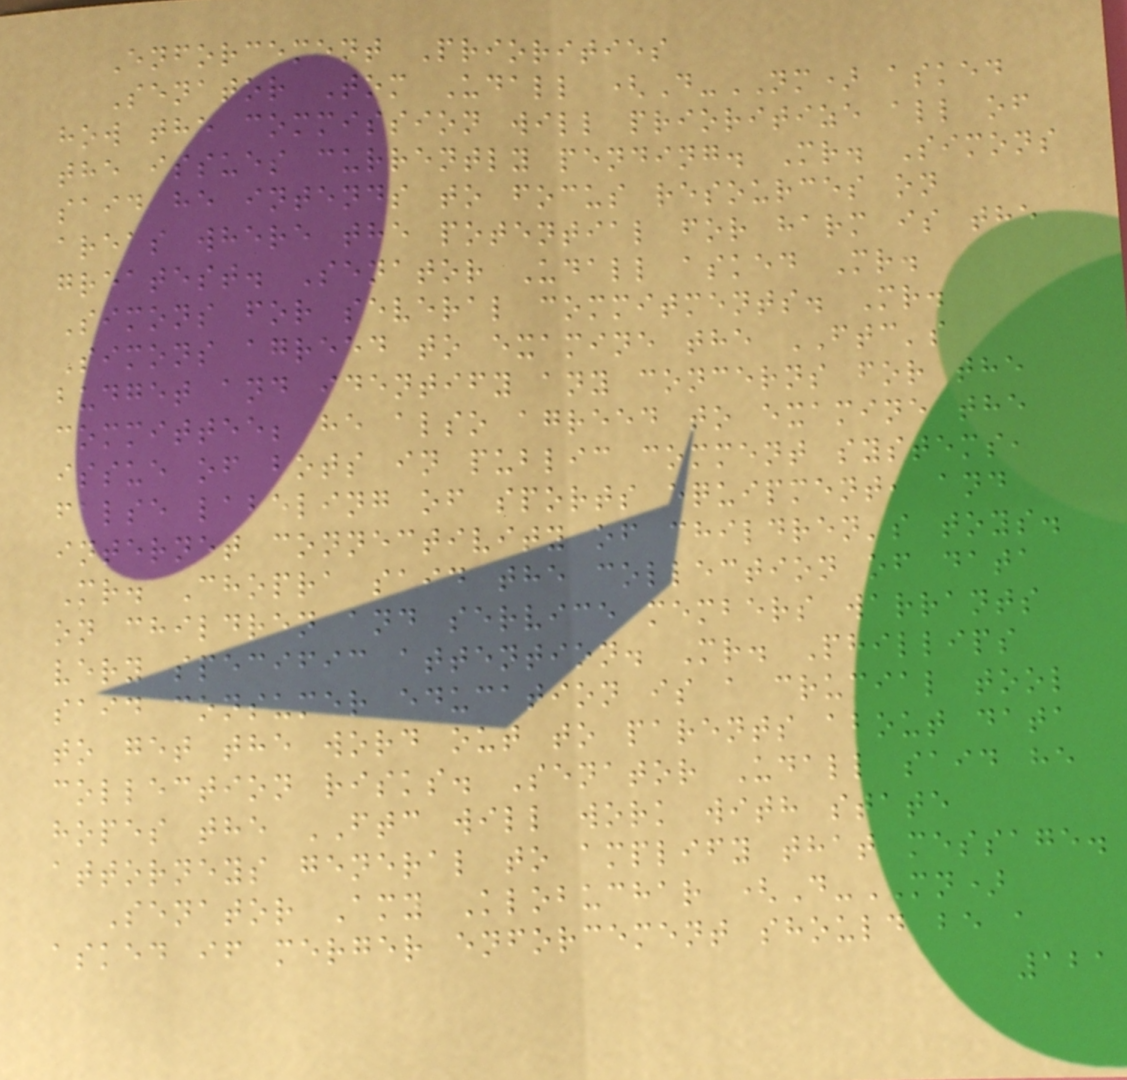Enforcement Priorities
Senator Tom Udall (D-NM) asked
how the commission will prioritize all of
the issues currently pending. Mr. Simons
said he intends to focus resources on
areas where the potential for harm is the
greatest. Senator Udall asked Mr.
Simons for several commitments. Mr.
Simons agreed to examine the FTC's
budget and identify any concerns for the
committee; he also agreed to examine the
issue of bots in public comment systems,
false labeling of sports equipment, and
internet connectivity of children's toys.
Mr. Chopra said the collection of data
on children and service members warrants
very specific attention. Mr. Phillips
said consumer education is a crucial tool
to get the word out to parents about data
collection risks. Senator Udall said he
hopes the FTC will work with state
attorneys general to amplify that message.
Senator Amy Klobuchar (D-MN)
asked if merger enforcement should be a
121
